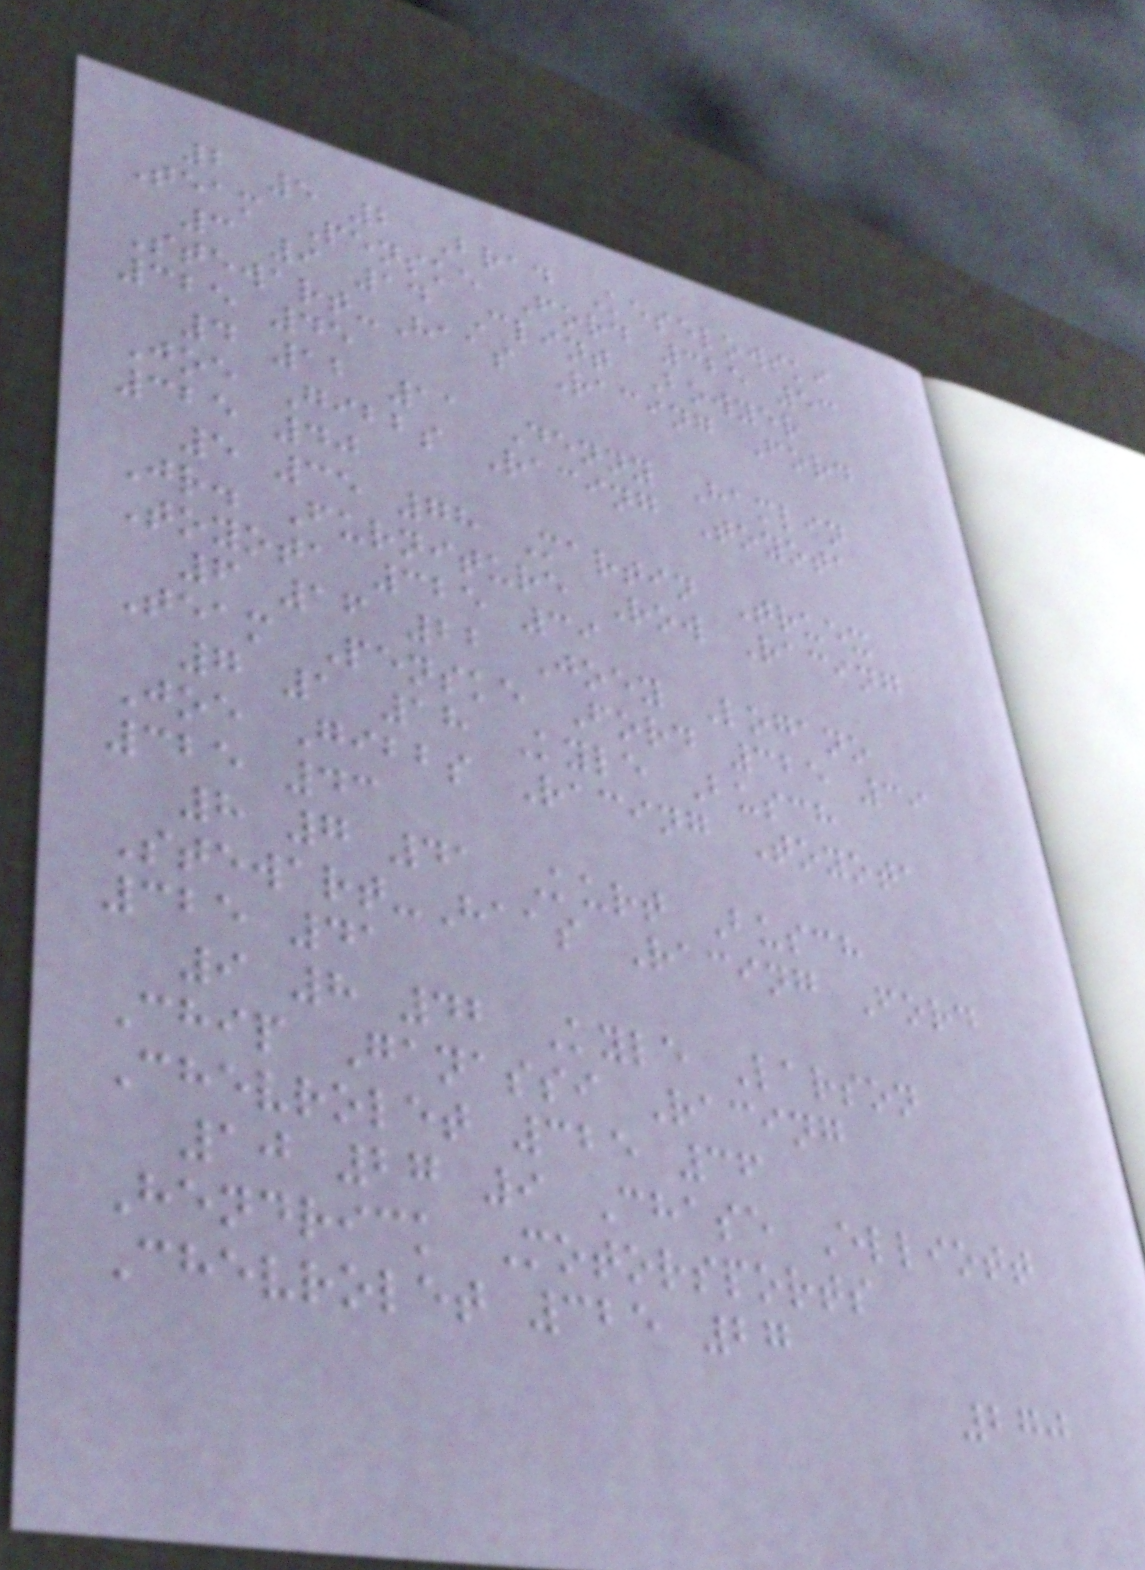2 5 2 Brad Keselowski
Team Penske Ford 325 53
3 9 14 Clint Bowyer
Stewart-Haas Racing Ford
325 45
4 12 11 Denny Hamlin
Joe Gibbs Racing Toyota
325 40
5 35 78 Martin Truex
Jr. Furniture Row Racing
Toyota 325 39
6 16 22 Joey Logano
Team Penske Ford 325 39
7 1 18 Kyle Busch
Joe Gibbs Racing Toyota
325 43
8 7 41 Kurt Busch
Stewart-Haas Racing Ford
325 41
9 8 42 Kyle Larson
Chip Ganassi Racing
Chevrolet 325 36
10 27 9 Chase Elliott
Hendrick Motorsports
Chevrolet 325 27
270
